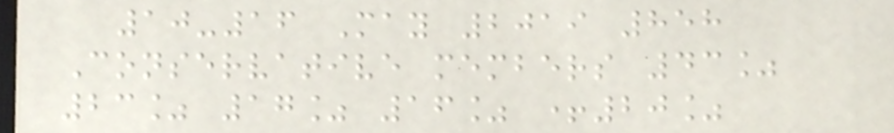10-16 May 2019 858
Conservative members 43%
23% 17% 16% +20%
